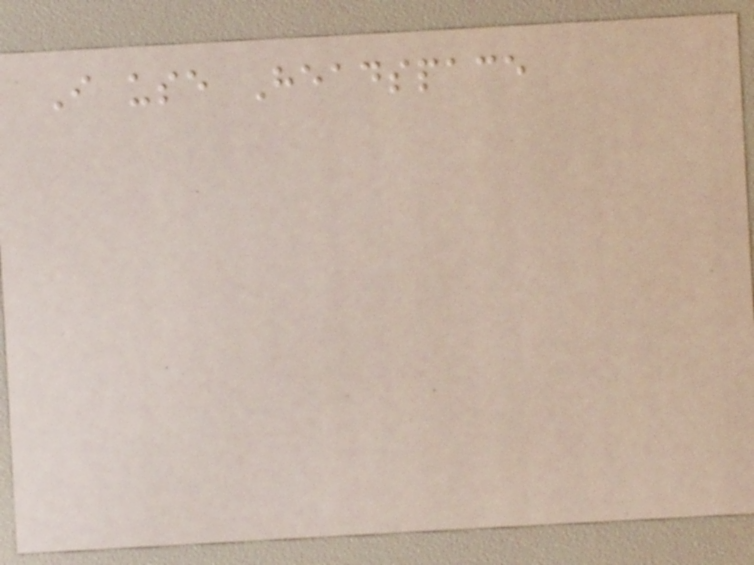I use Headspace
